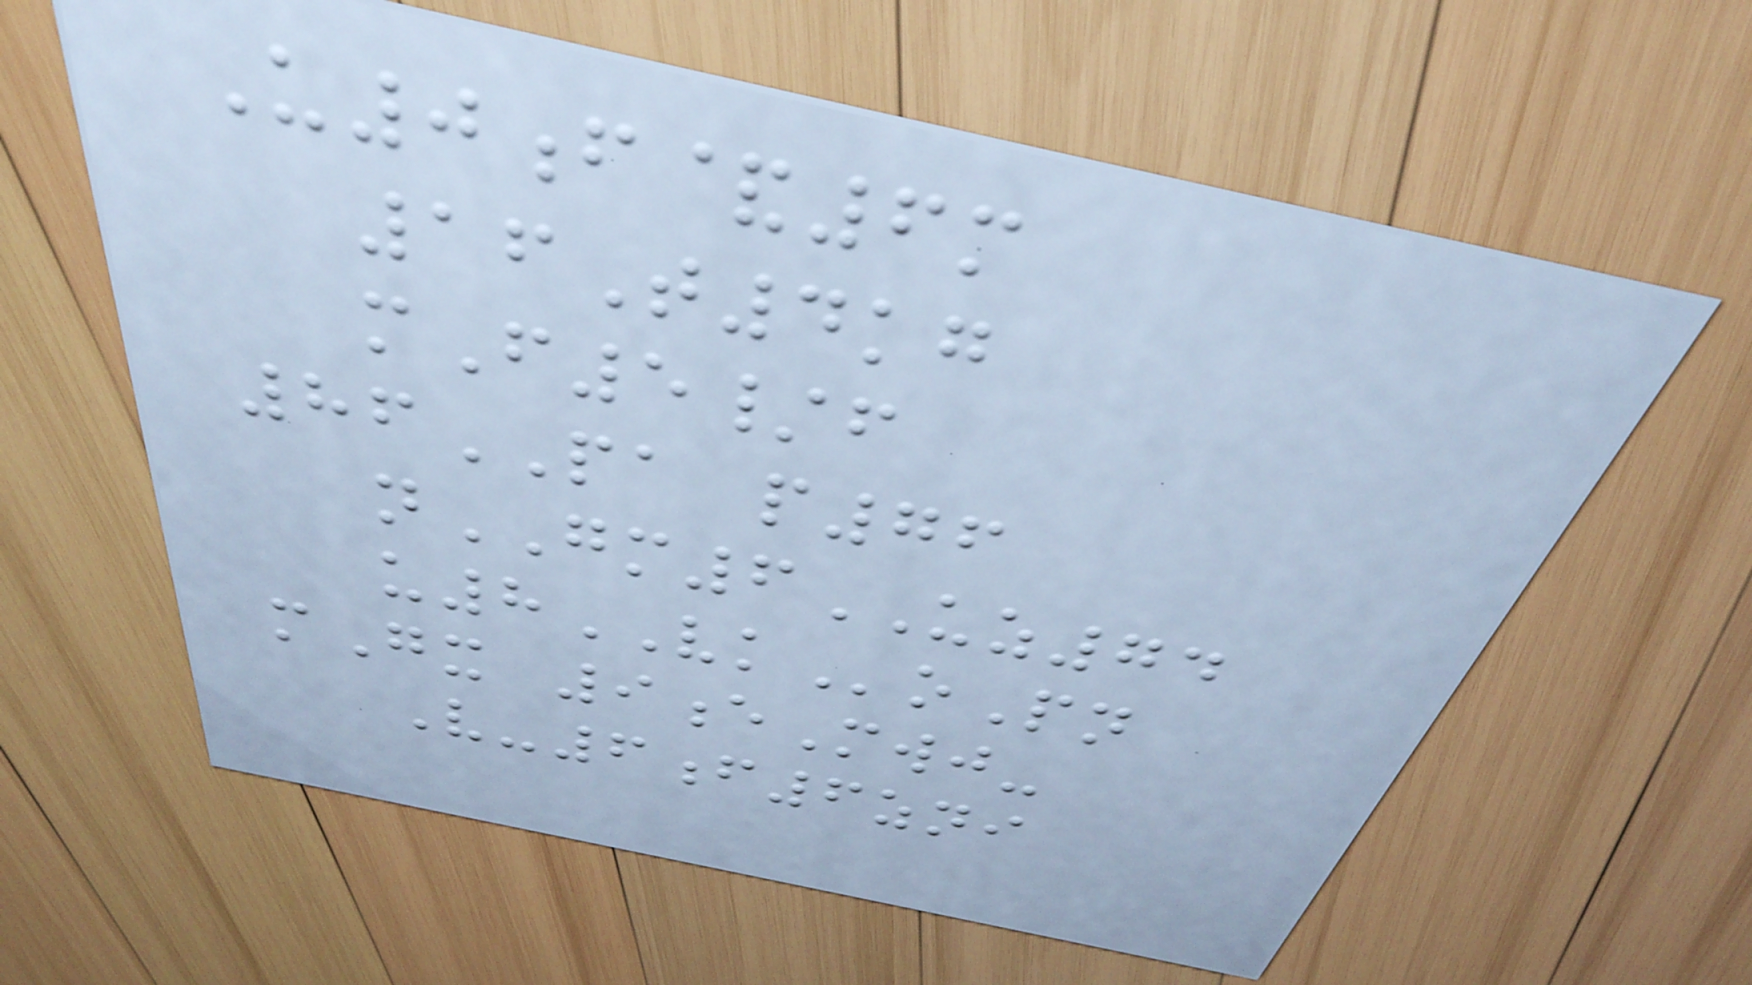U0f&6m
16T4kg
mF5/f
86PA p76
nGM6UZ74
u8VKoPn
mGx 9eMwj-
V-6f6zni
